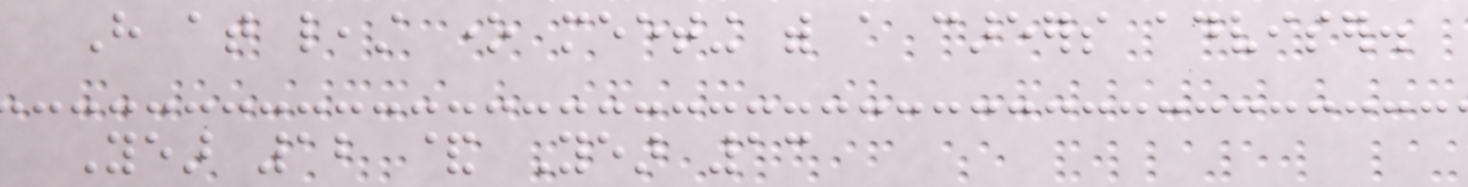Have at least one meeting with a careers adviser.
Year 12 & Year 13
